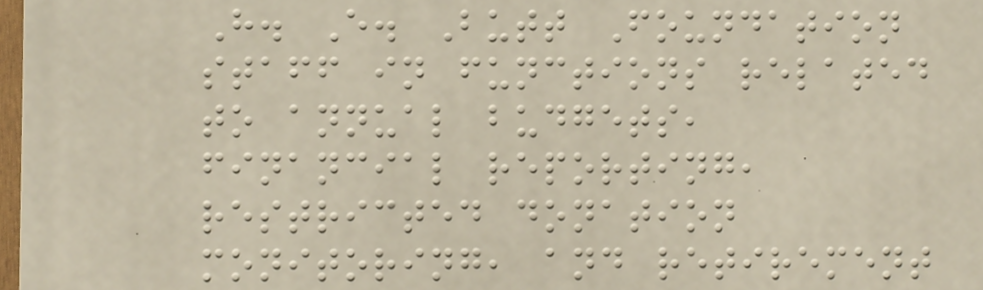H. E. Butt Foundation
staff in functions related
to annual budgets,
financial reporting,
restricted donation
monitoring, and retirement
